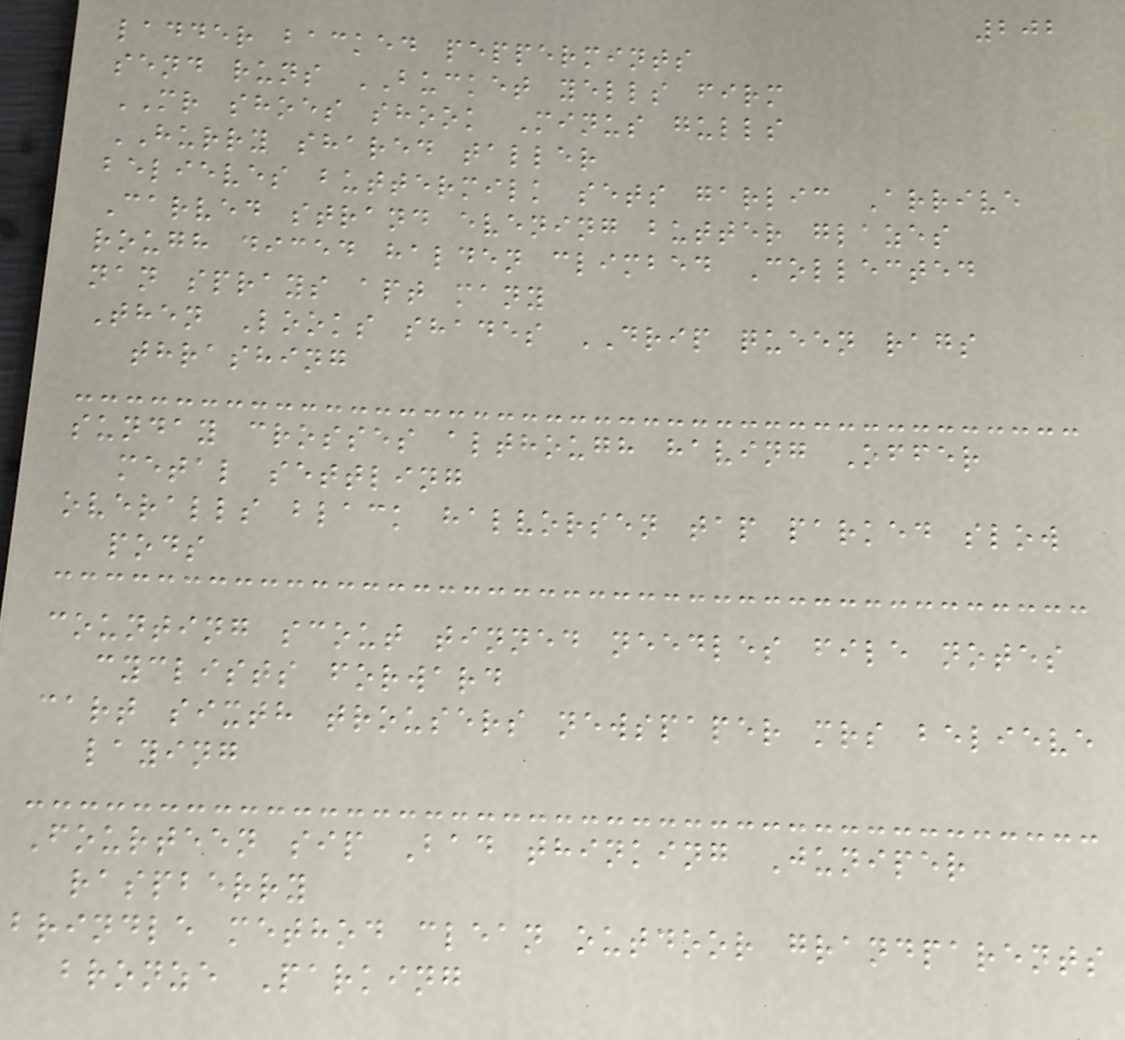202
ladder backed peppermints
send runs BUCKET yells firm
MR shoes shook Minus gulls
HURRY shared taller
believes buttermilk sets garlic Arrive
Carved strand evening butter glazes
rough diced halden climbed Collected
nan sprays apt many
Then Looks shades DRIP queen rags
thrashing
sunday crosses although having Offer
metal settling
overalls black halvorsen tap parked slow
pods
counting scout tinned needles file notes
cyclists forward
cart sixth trousers newspaper mrs believe
laying
Fourteen sip Bad thinking Juniper
raspberry
brindle method clean outdoor grandparents
bronze Parking
